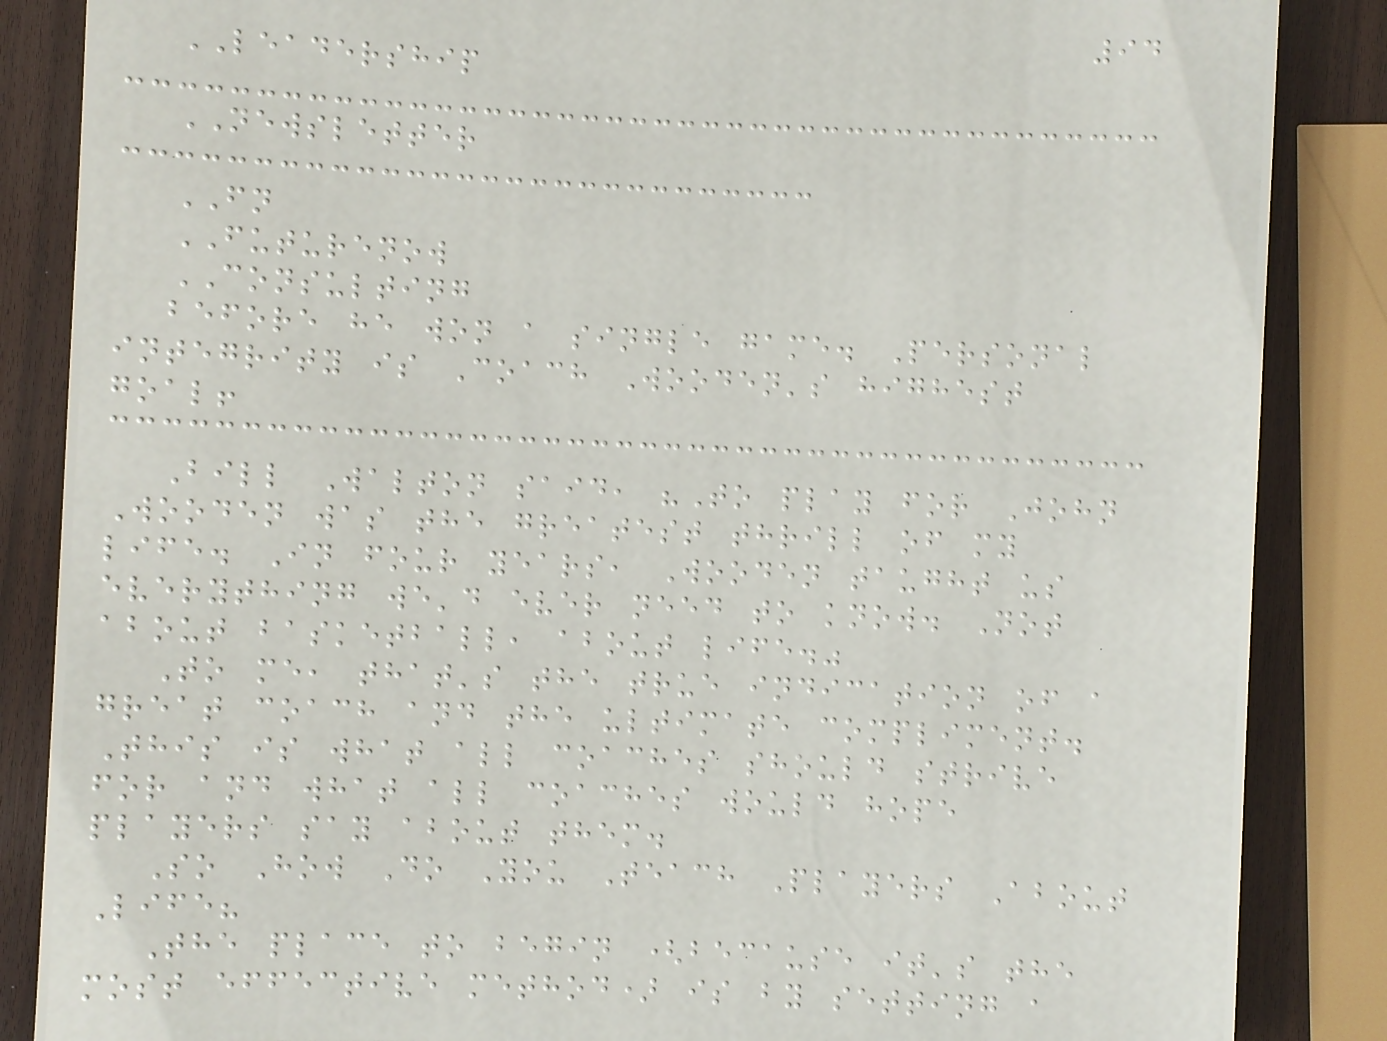94
LEADERSHIP
NEWSLETTER
FN
FUTURENOW
CONSULTING
before he won a single game. Personal
integrity is Coach Wooden's highest
goal!
Bill Walton said, "To play for John
Wooden was the greatest thrill of my
life. In four years, Wooden taught us
everything we'd ever need to know. Not
about basketball, about life."
To me, that's the true indication of a
great coach and the ultimate compliment.
This is what all coaches should strive
for and what all coaches would hope
players say about them.
So How Do You Teach Players About
Life?
The place to begin (because it's the
most effective method) is by setting a
